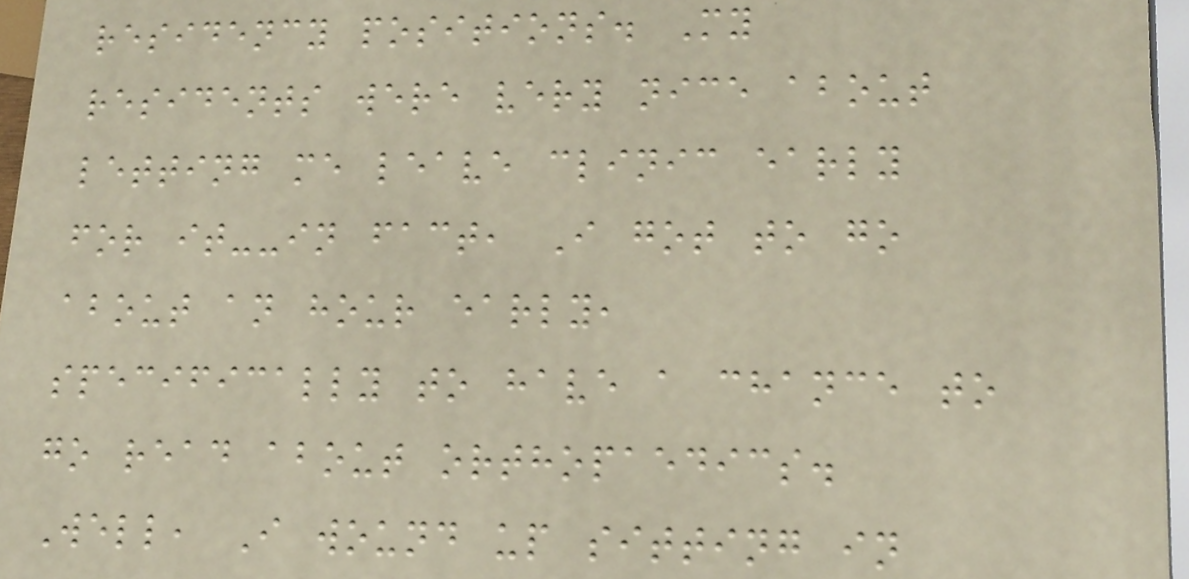residency positions. My
residents were very nice about
letting me leave clinic early
for it--in fact, I got to go
about an hour early,
specifically to have a chance to
go read about orthopaedics.
Well, I wound up sitting in
